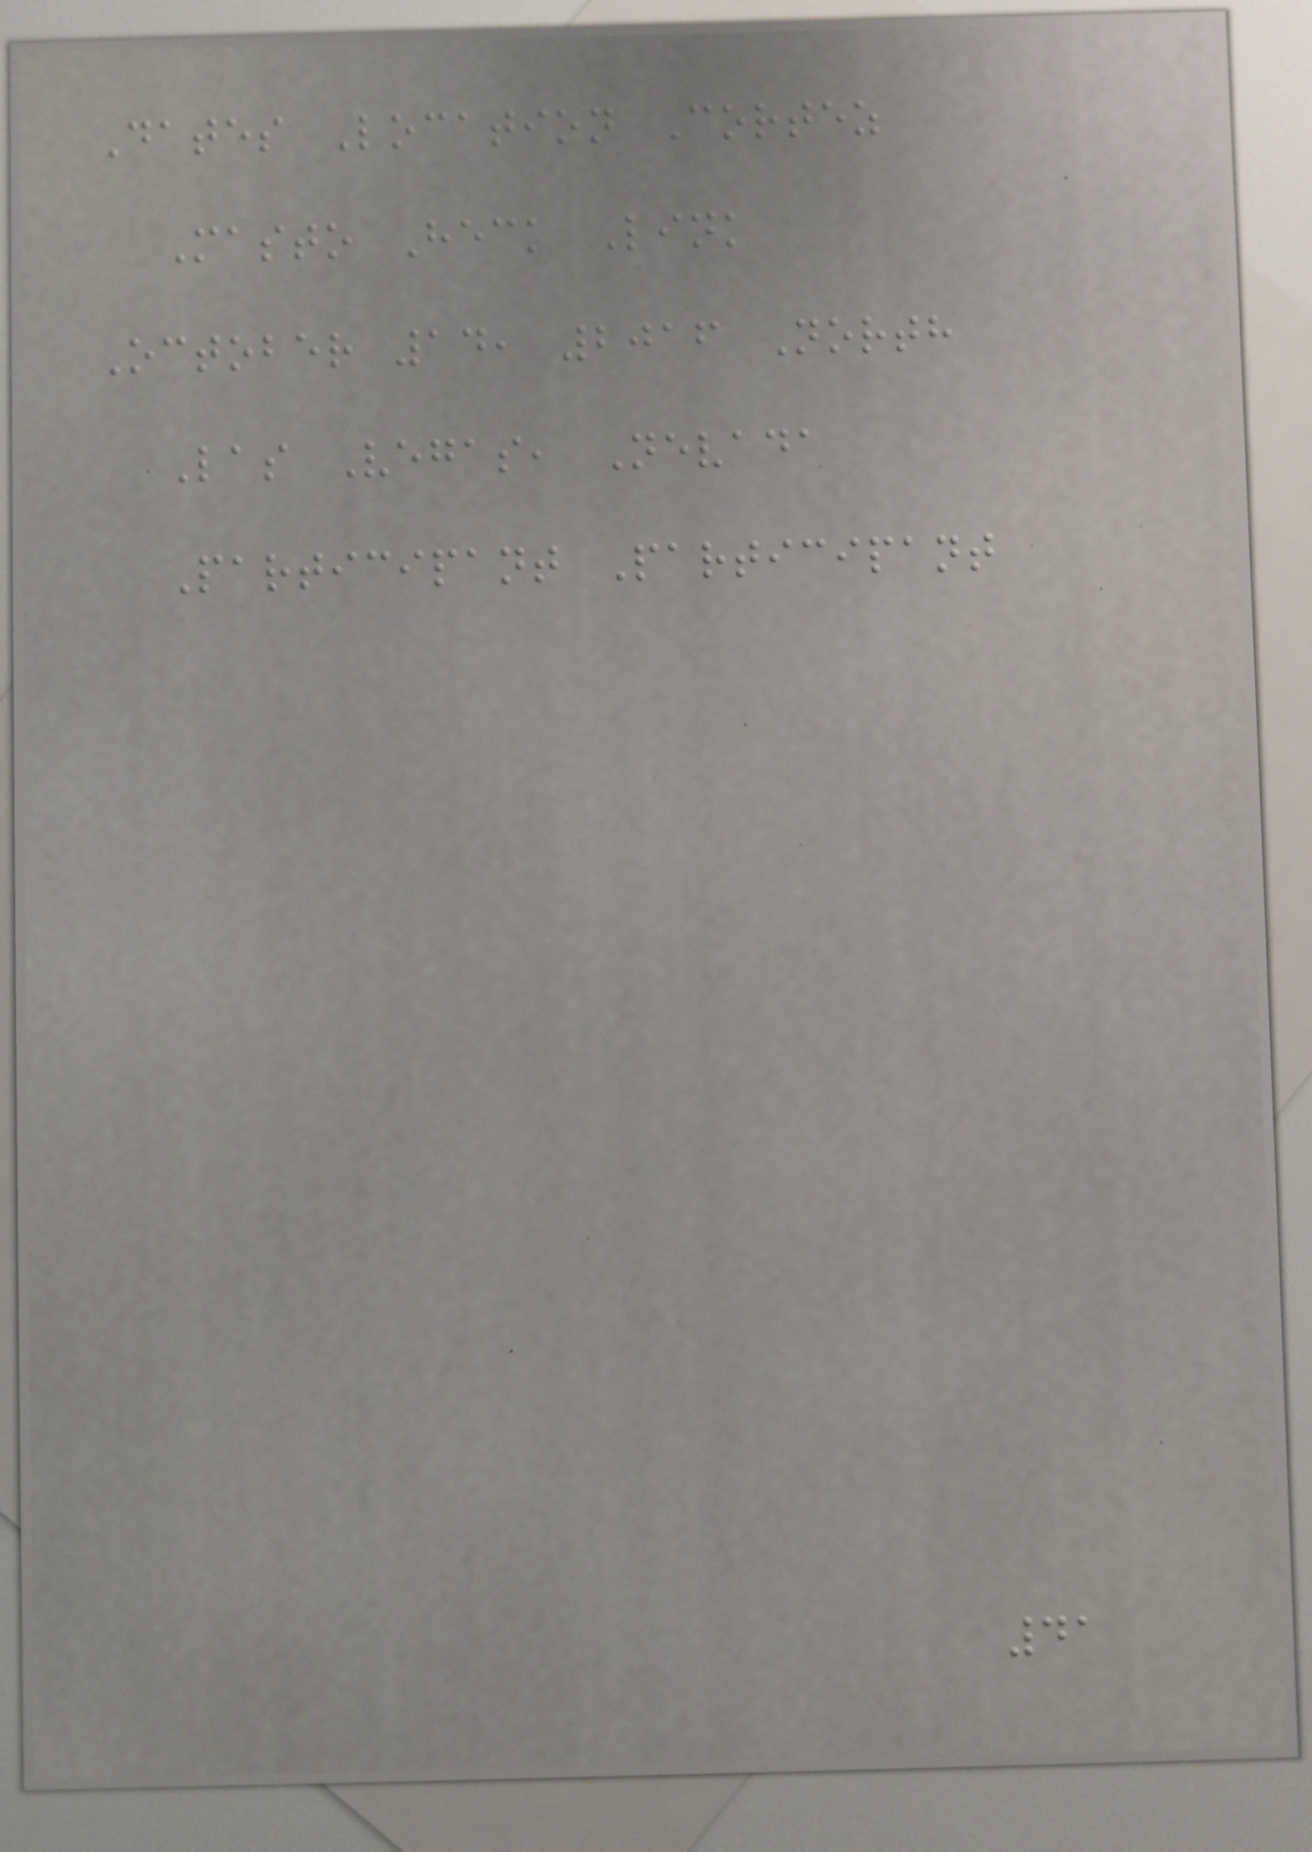Dates Location Cortez
Masto Heck Link
October 14, 2016 North
Las Vegas, Nevada
Participant Participant
41
